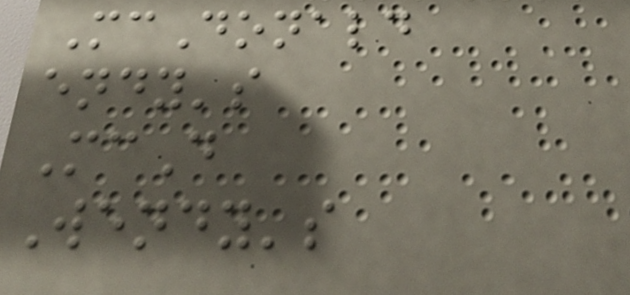McDonald
endy's
McD
Wendy's
